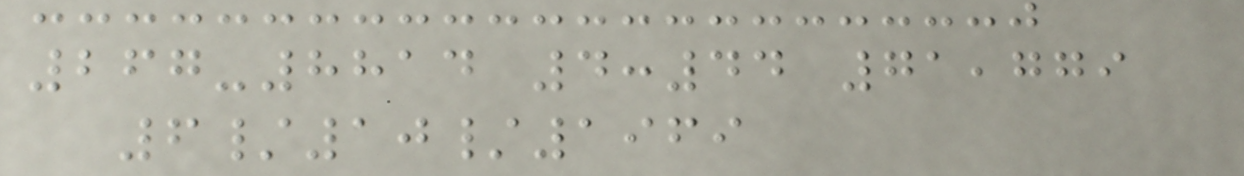267-8814 4:44 71,779
6/10/1969
